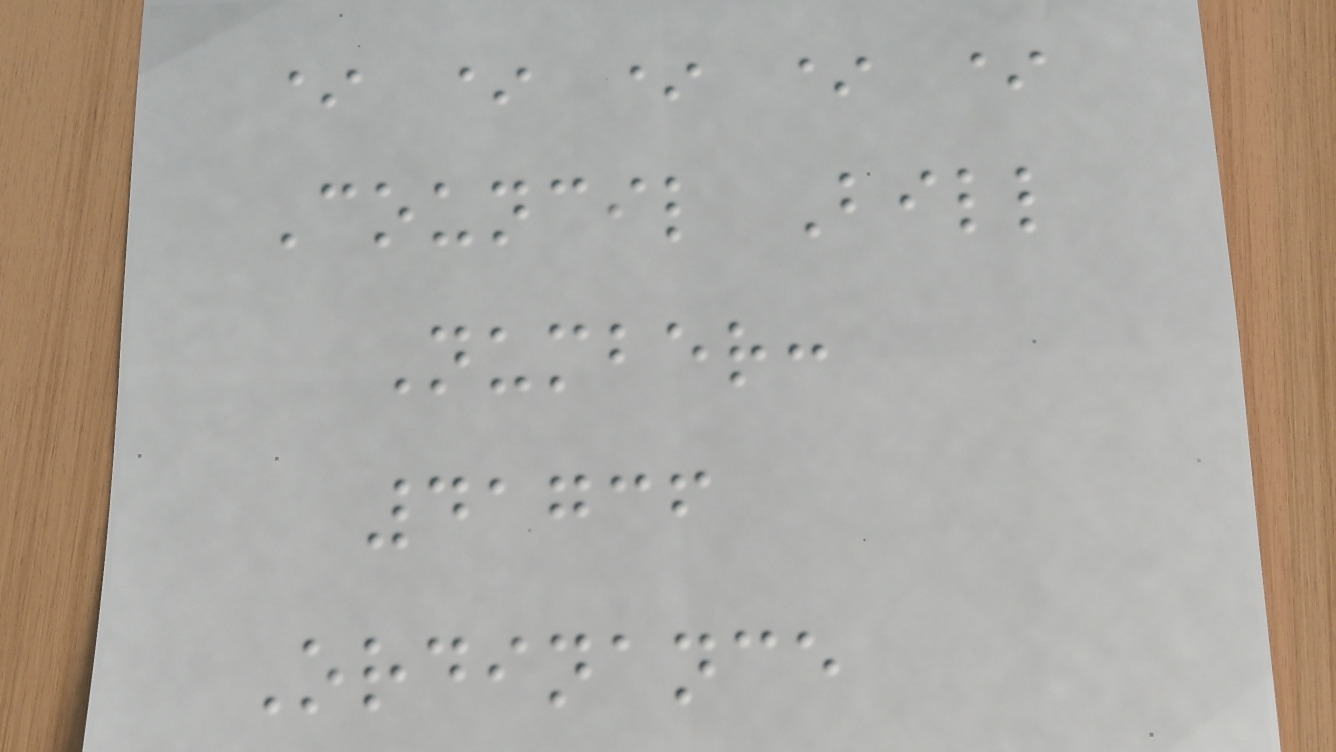* * * * *
Council Bill
Number:
41736
Ordinance
